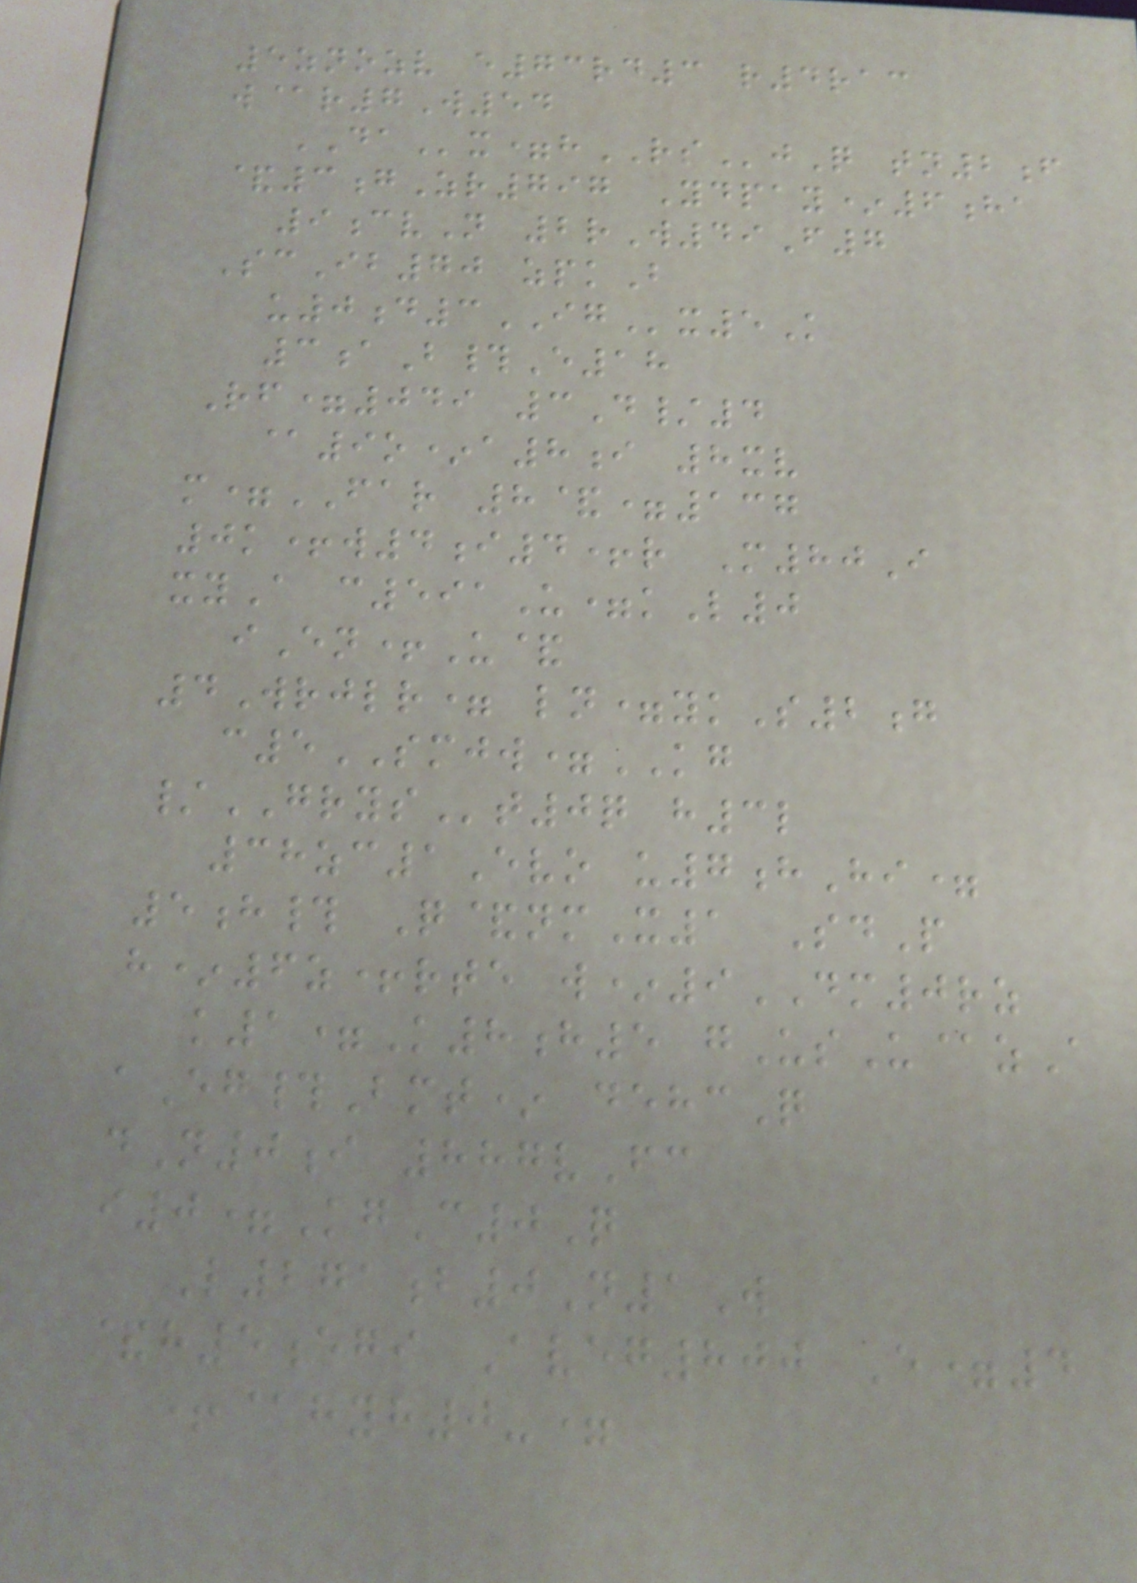5znozv e73rd3 r4rac
w@r7W54
DAx=hRSjQ tn2f
&3gZr797 Ydpay*6ha
9cvN 2rW49F7
ScIb70 zpkB
u0d3IGx5K
3aB#E18
Rf=049 3D/4
@9o*a8i 8xv
m=FAR 8&=137
0k+w4i4+r M80I
xyA c591U=kL0
iEn+U&
4Wrjlr= ln=ykS2g
c5SMJW=KG
/GRYSt0q h3l
38zc1Evo u7hHi=
5h# Q&nmX1 SdP
h*6z+rte w*9DM0rz
k1=K8h5 gUsU@zA
aEg#Bmt* dehcQ
dN0i 887vFc
i0=KgC0Q
L271b0N1W
&h5egi Aveg800 E=4
+@hyh0-=
